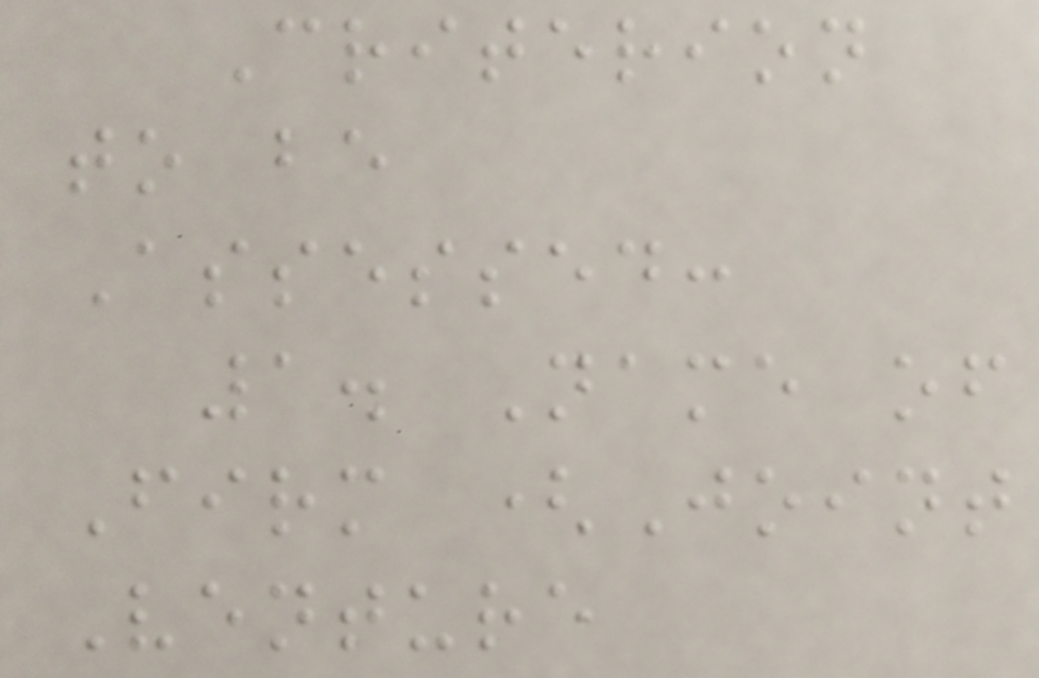Criterion
to be
Assessed:
1. Name of
Firm (Joint
Venture
